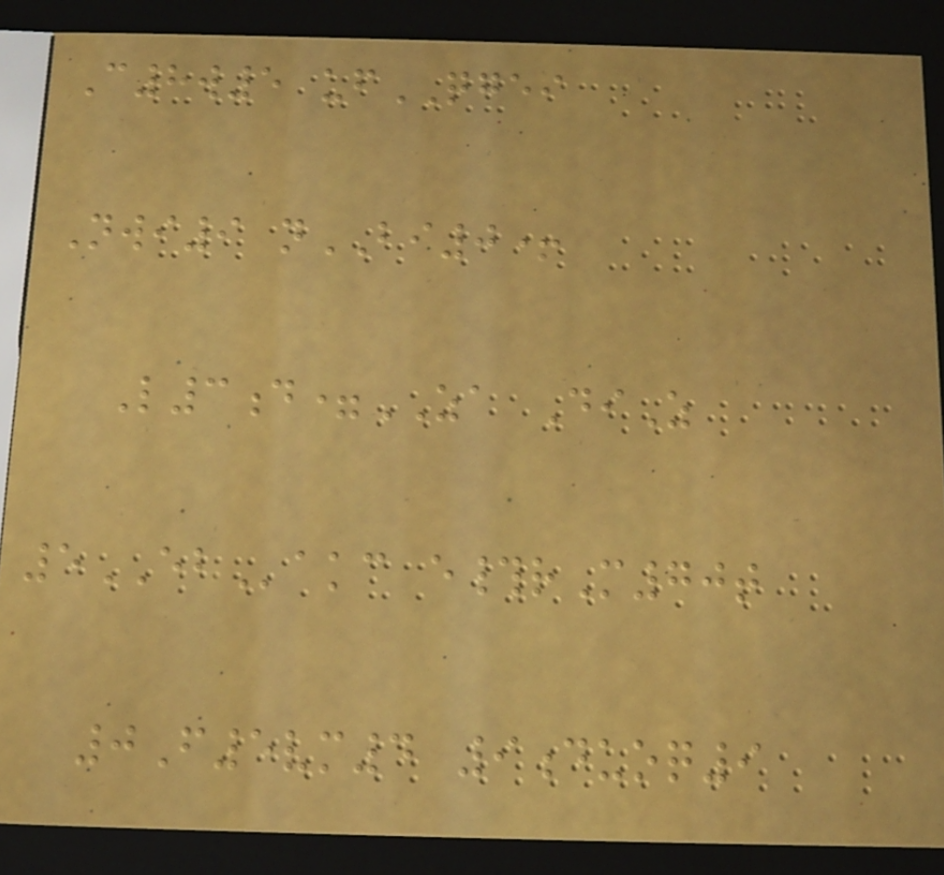C8w5 ufQGEI
Nwi9 nBI0+
L3d=ZA DiZ
5EBakc e#rM70t
0F5vm4 9duoq9
